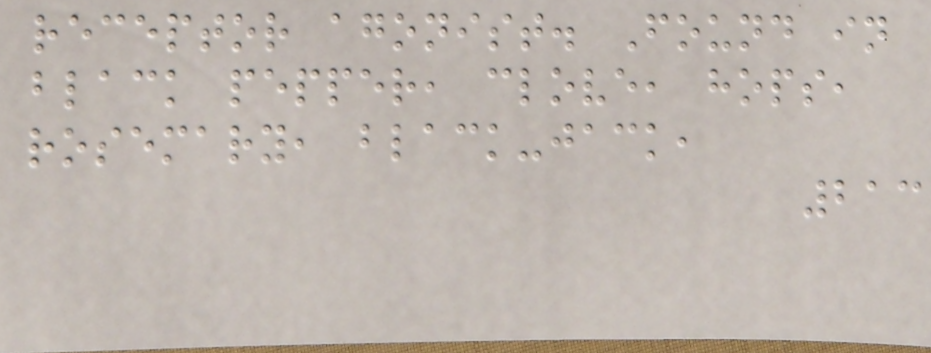receptor agonist. Found in
black pepper, clove, hops,
rosemary, black-jack,
213
